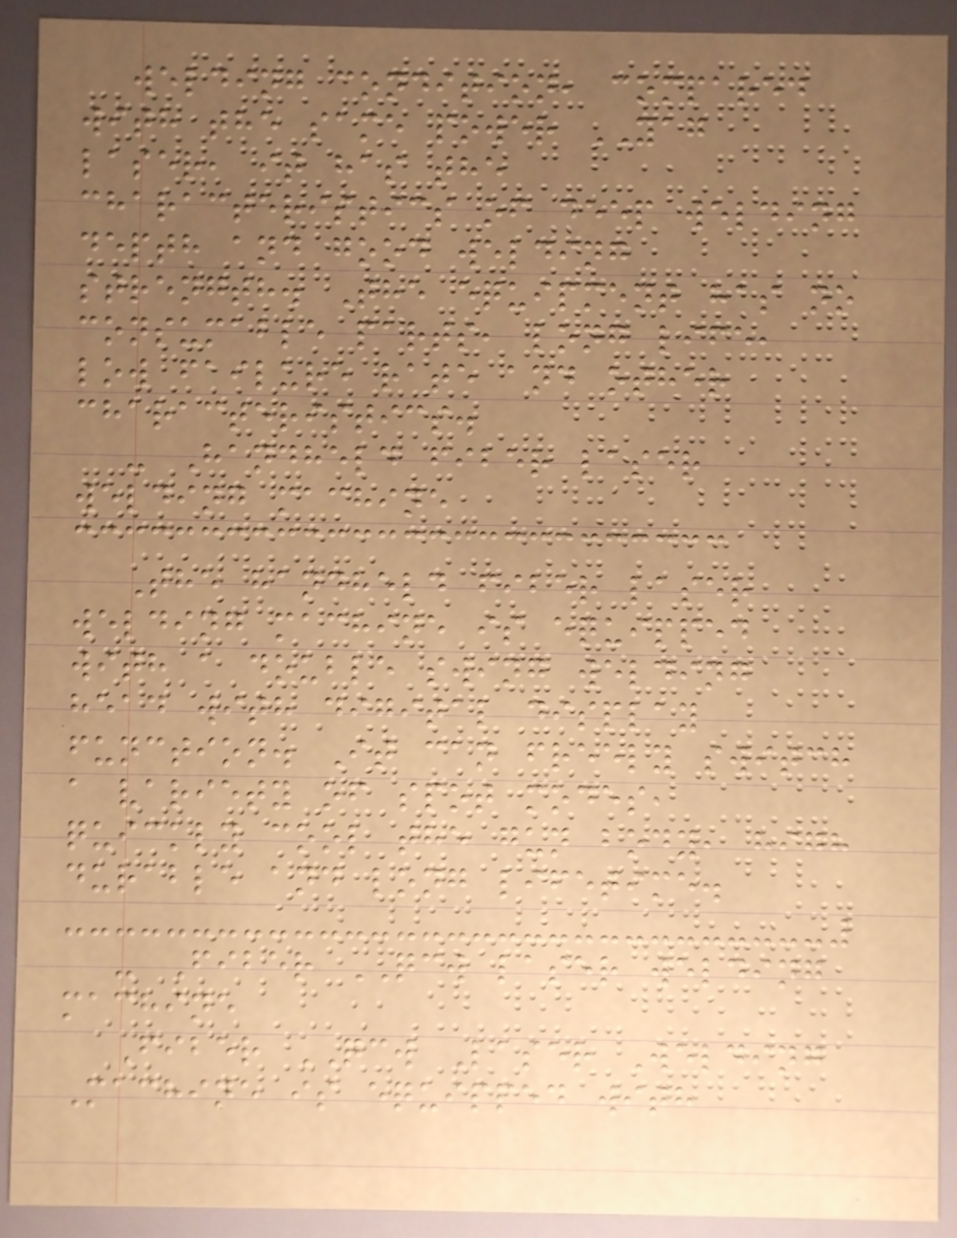welding condition, compared
with the same power YAG
laser, it has the
characteristics of deep welding
depth and good welding
strength. The equipment has no
consumable parts, long life,
low failure rate and other
characteristics.
- Handheld fiber laser
welding machine
The handheld fiber laser
welding machine is equipped
with a double swing welding
head with digital display
function. It can freely switch
a variety of spot modes,
quickly cool the gun body, high
durable and long lifetime.
- Fiber QCW laser welding
machine
Fiber QCW Laser Welding
Machine is equipped with
